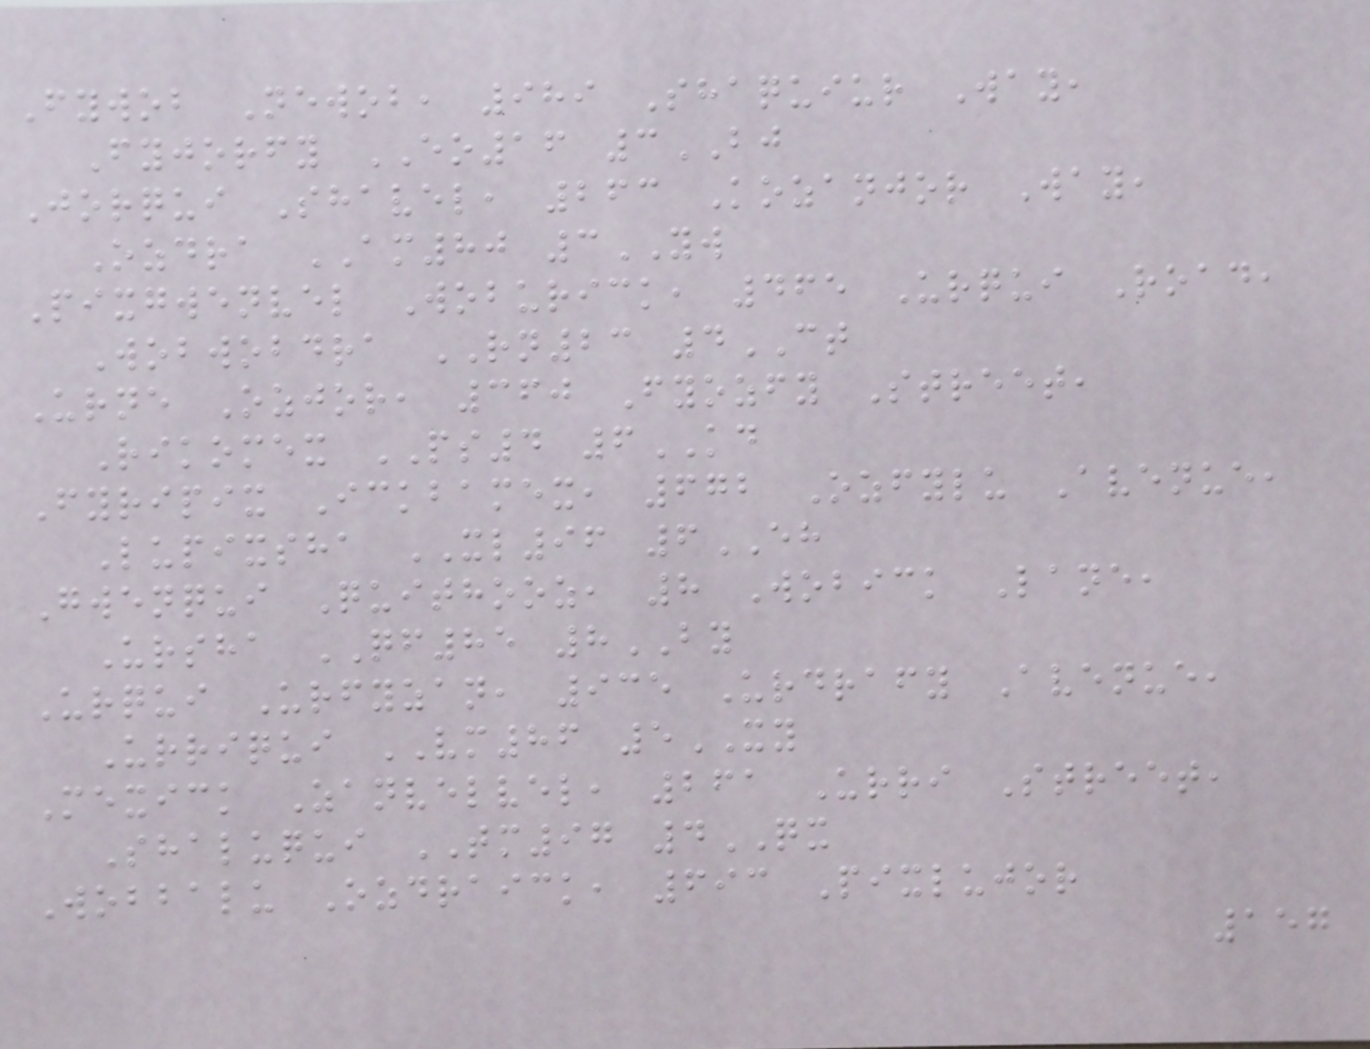Fywob Newob, 989 Shaquiur Way,
Fyjorfy EO16 3BJ
Jorqui Shavel, 263 Kozanjor Way,
Ozdra AM80 3YW
Pixgwenvel Woburick, 465 Urqui Road,
Wobwobdra RN23 4CT
Urne Ozjor, 360 Fyozfy Street,
Rikomex PS4 6KD
Fyripix Ickbamex, 672 Ozfylu Avenue,
Lupixsha XL96 6EH
Gwenqui Quithooz, 8 Wobick Lane,
Ursha QF85 8BY
Urqui Urfyzan, 935 Urdrafy Avenue,
Urriqui VM86 5XY
Mexick Zanvelvel, 261 Urri Street,
Shaluqui TM97 4QX
Wobbalu Ozdraick, 693 Pixlujor
157
